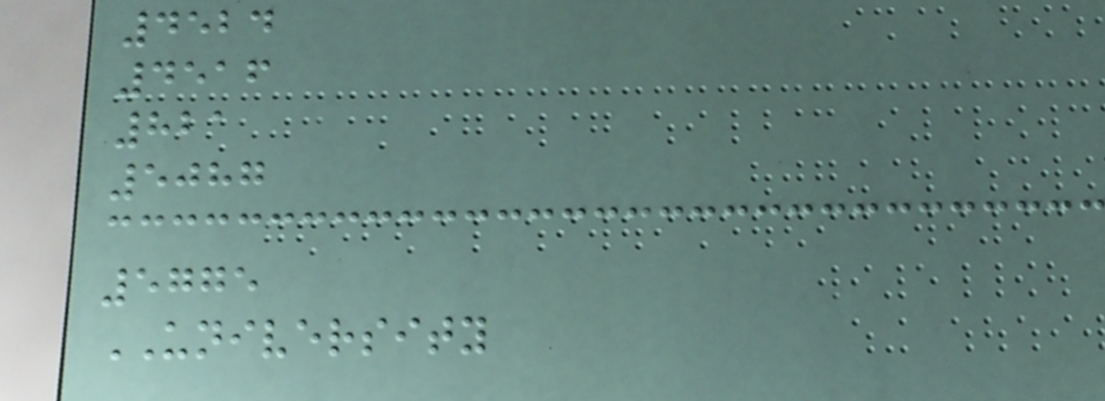4524
4516
821
5087
5775
UNIVERSITY
